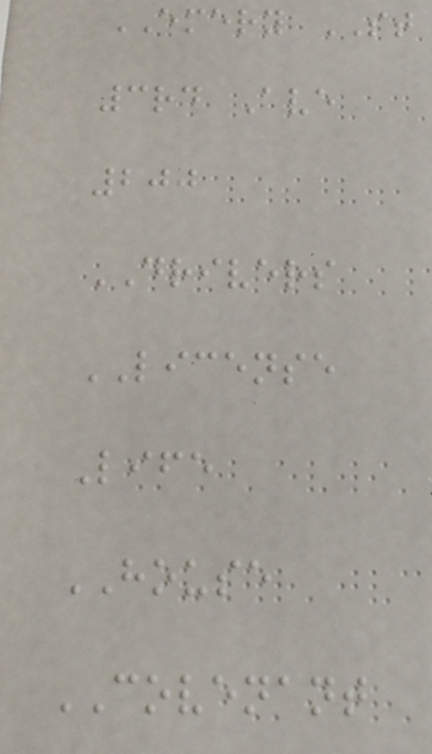EMERY ST
3rd Ave
200
DRIVERS
LICENSE
Life
HOUSE
COVENANT
